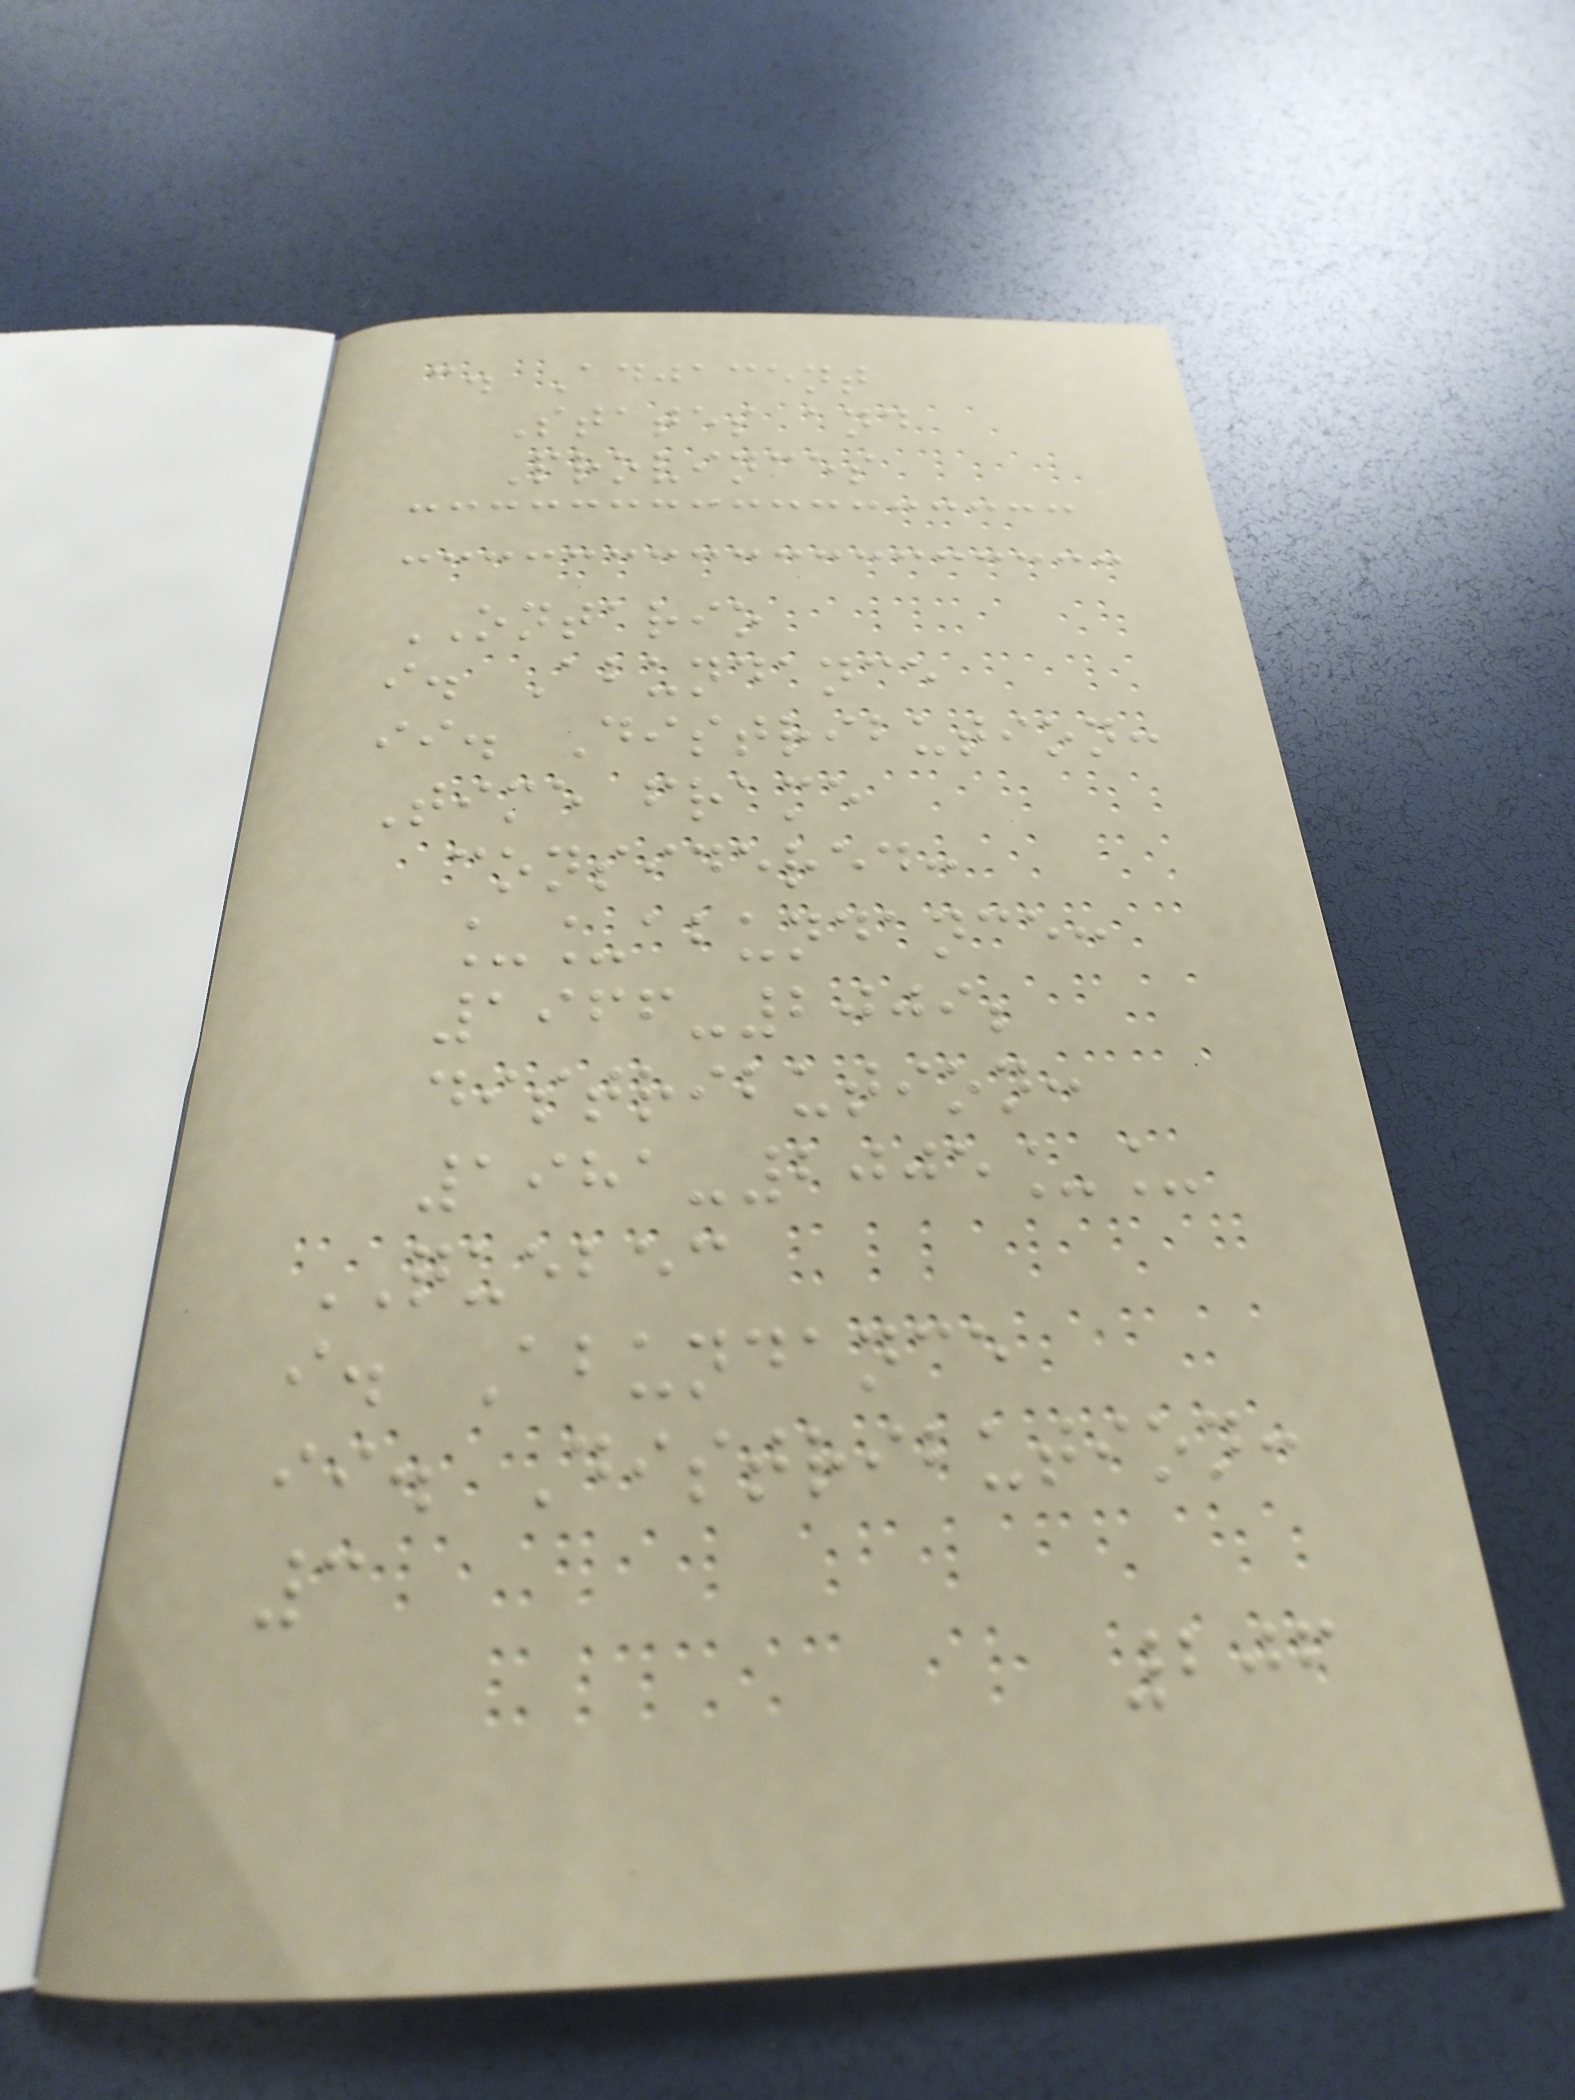c. Adjacent
States and
Provinces
ONTARIO
i. Abundance
ii. Distribution:
Time frame
considered:
__abundance:
1966-2009;
distribution:
1981-2005__
QUEBEC
i. Abundance
ii. Distribution:
3
206
